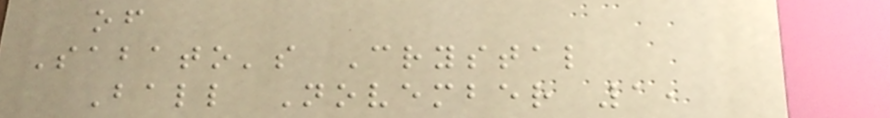of
Sabato's Crystal
Ball November 1,
